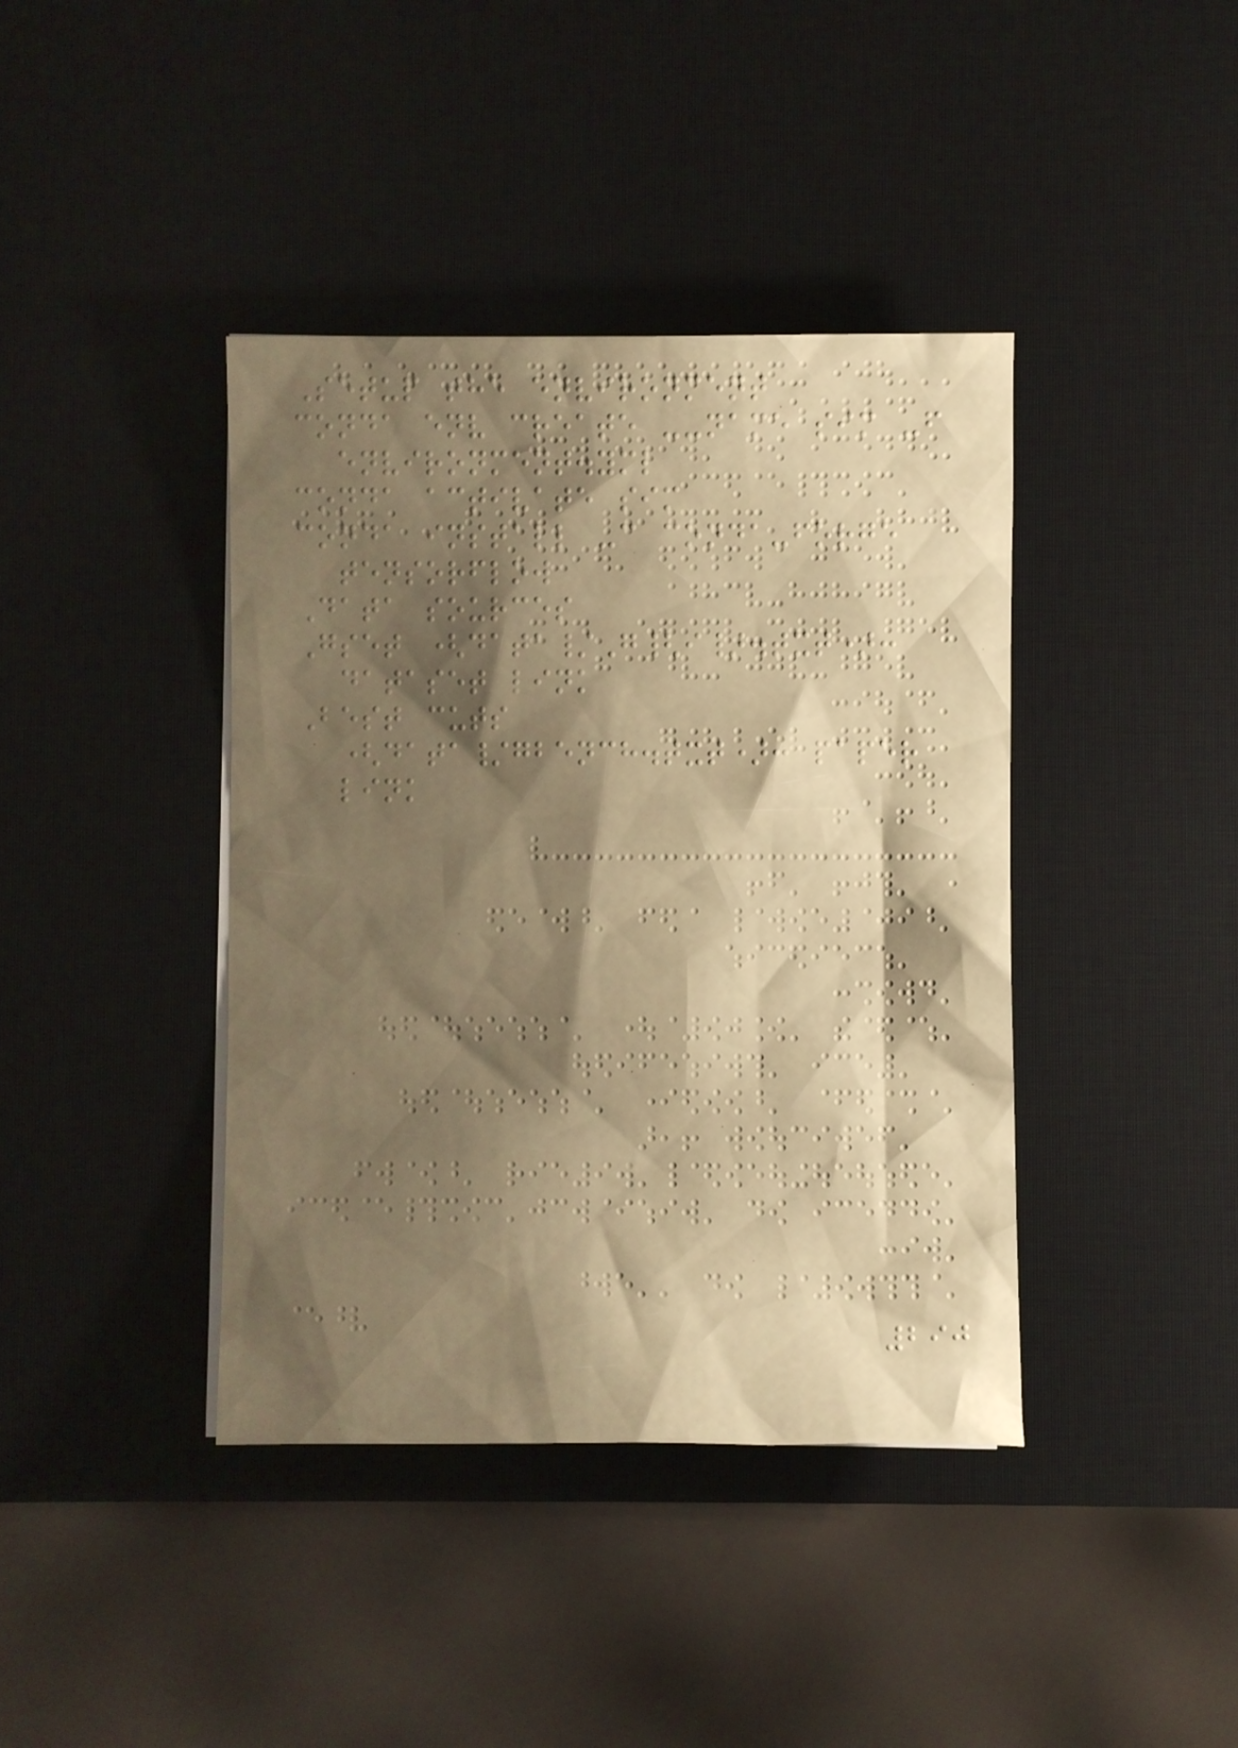Setup the environment
conda env create --name sim -f
environment.yml
conda activate sim
conda install -c conda-forge
tensorflow
Data sources
Gset (data/G{i}.txt):
dataset link
Best cuts
(data/gbench.txt): paper
link
290
